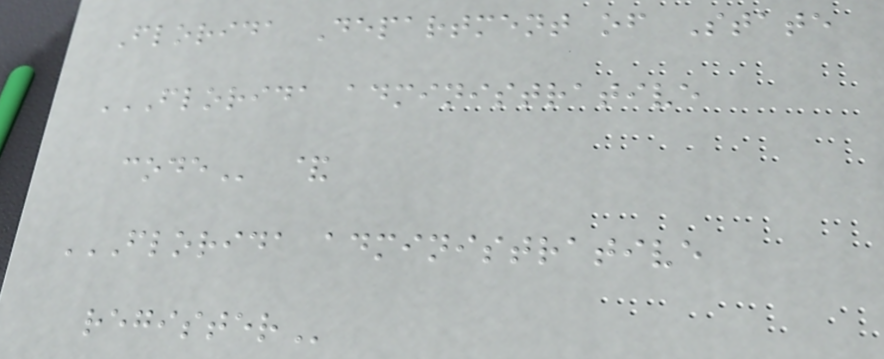Florida Department of State
FLORIDA ADMINISTRATIVE
CODE &
FLORIDA ADMINISTRATIVE
REGISTER
